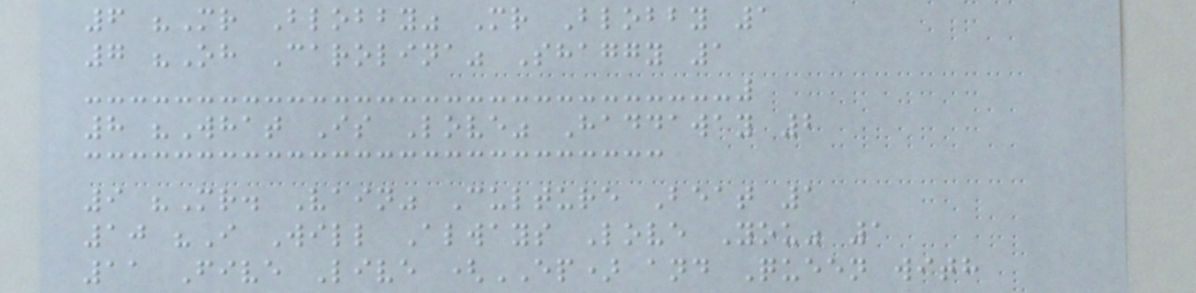6 "Mr Blobby" Mr Blobby 1
7 "Oh Carolina" Shaggy 1
8 "What Is Love" Haddaway 2
9 "Mr. Vain" Culture Beat 1
10 "I Will Always Love You" 1
11 Five Live (EP) and Queen with
